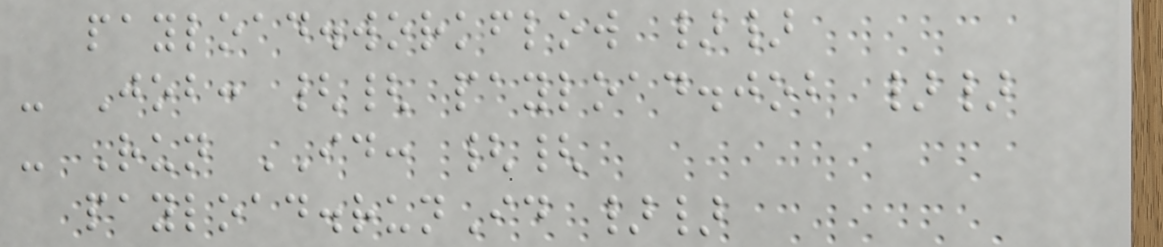payload.workflow }}
- Job: {{ payload.job }}
- Run ID: {{
payload.runId }}
